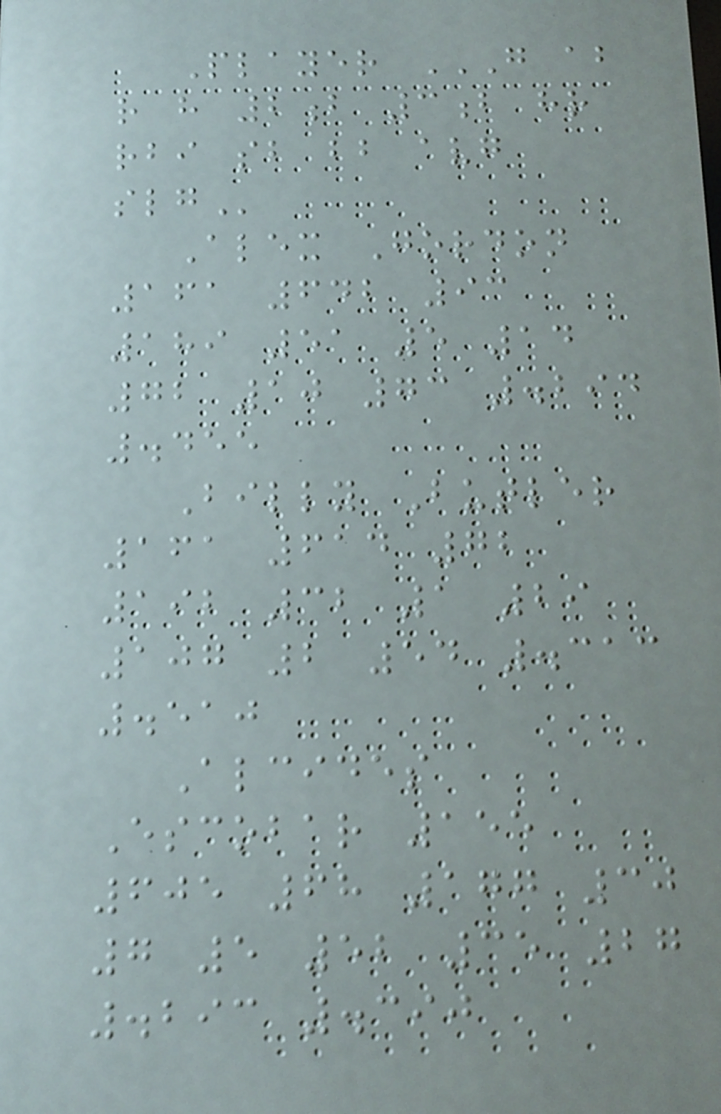Player G AB
R H 2B 3B HR
RBI SB BB AVG
SLG
Alex Gordon
161 642 93
189 51 5 14
72 10 73 .294
.455
Billy Butler
161 614 72
192 32 1 29
107 2 54 .313
.510
Alcides
Escobar 155
605 68 177 30
7 5 52 35 27
.293 .390
